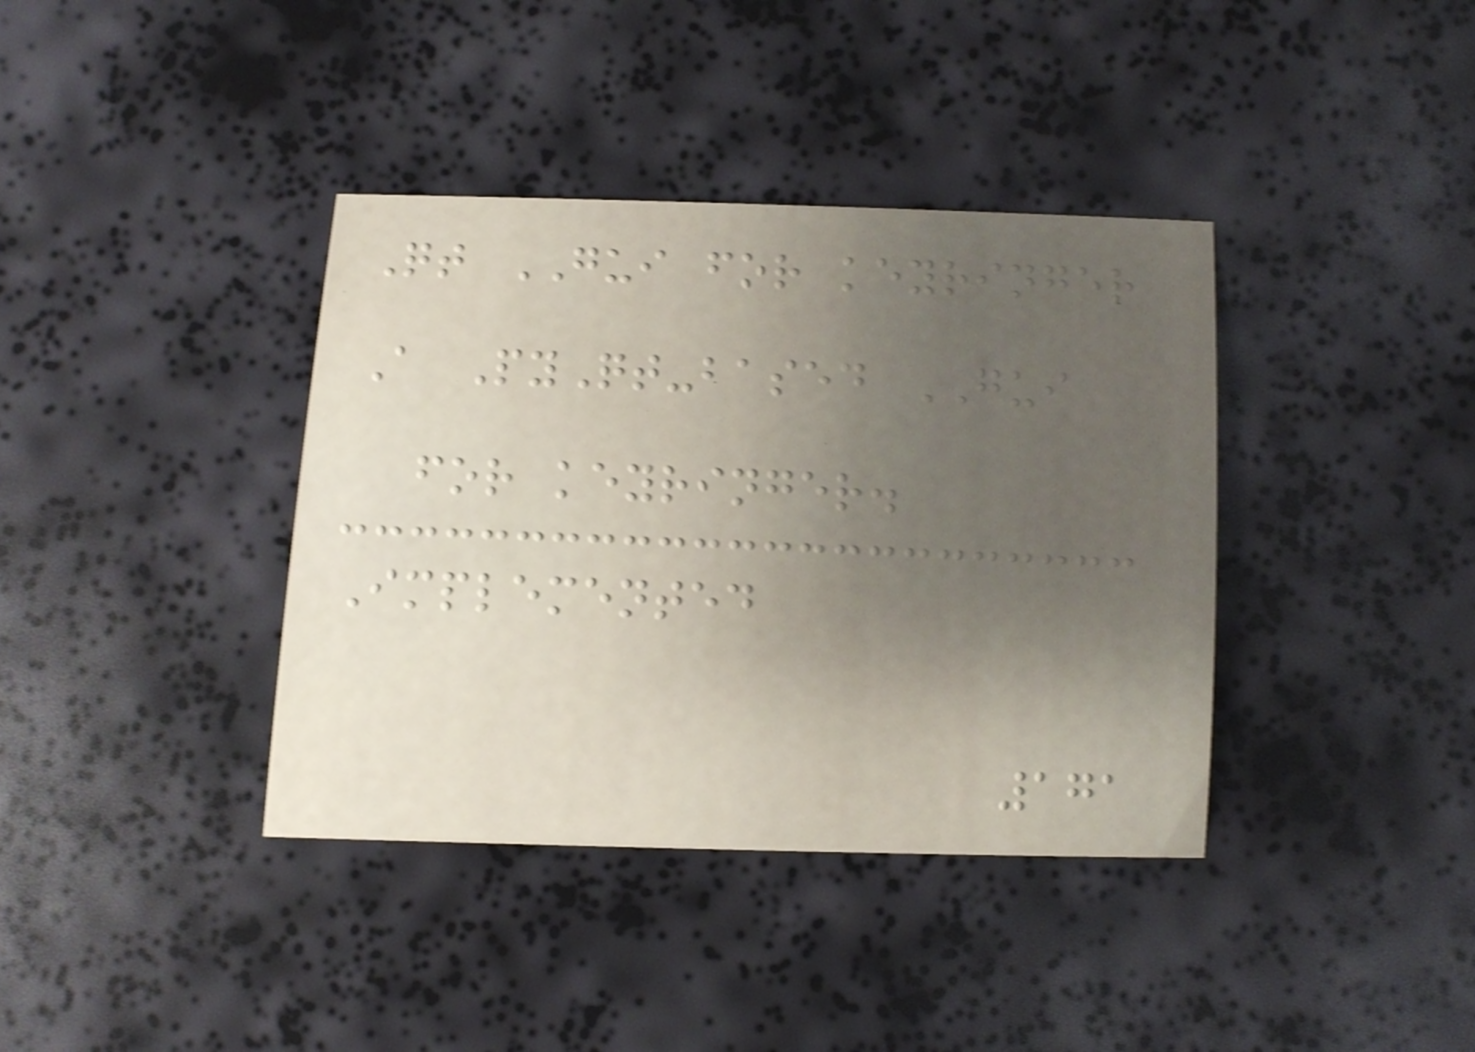Qt GUI for keyringer
A PyQt-based GUI
for keyringer.
Implemented
171
